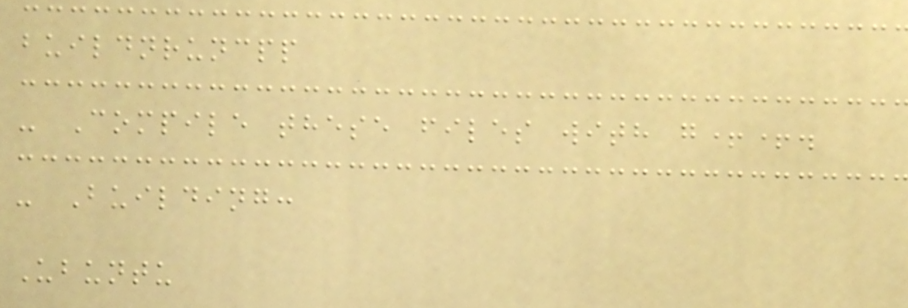buildnruncpp
- Compile these files with g++.
- Building:
Ubuntu
